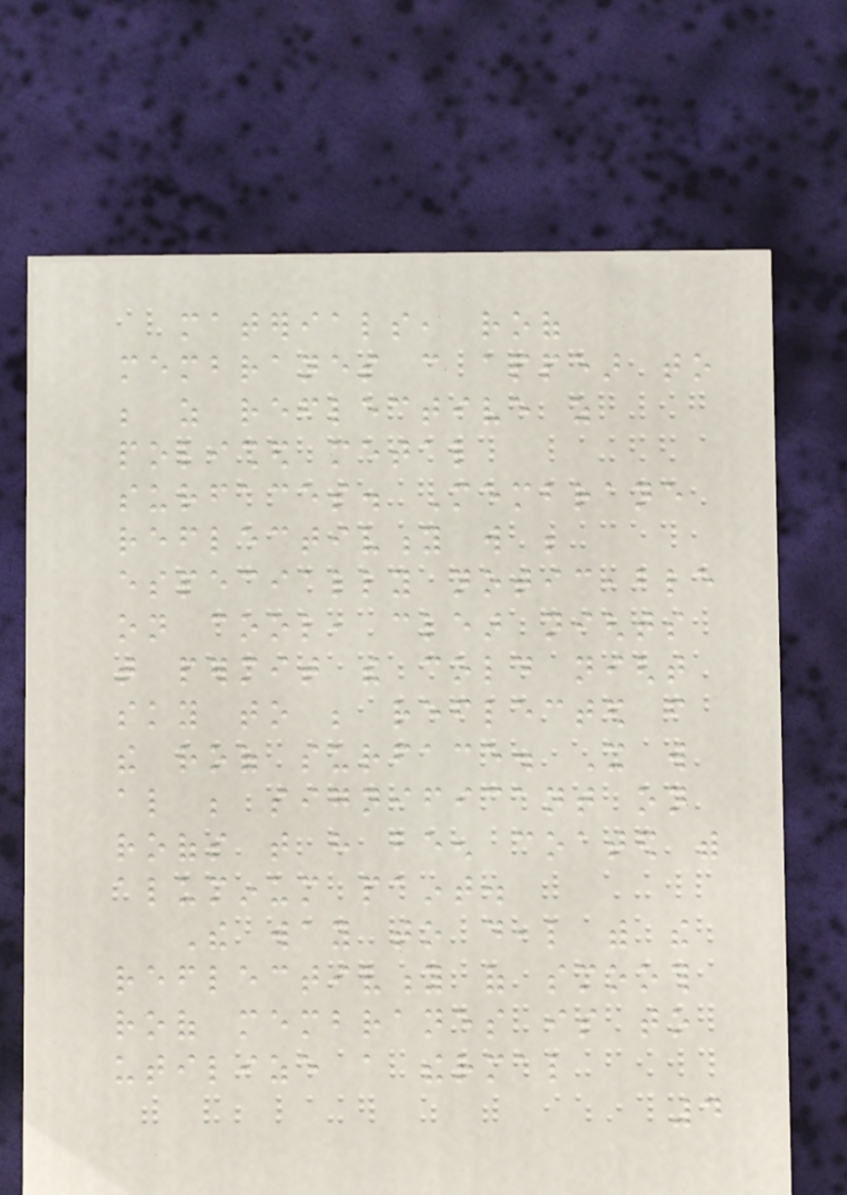materials, roof
membranes can appear to
be as reflective as
polished metal
surfaces. Membrane
reflectivity will be
especially noticeable
on cool, clear nights
that permit the cold night
sky to be reflected from
the roof surface. It will
also be significant on
roofs that have been coated with
aluminum paint.
The way to deal with the
reflectivity of smooth
roof membranes is to
utilize a thermal
4
